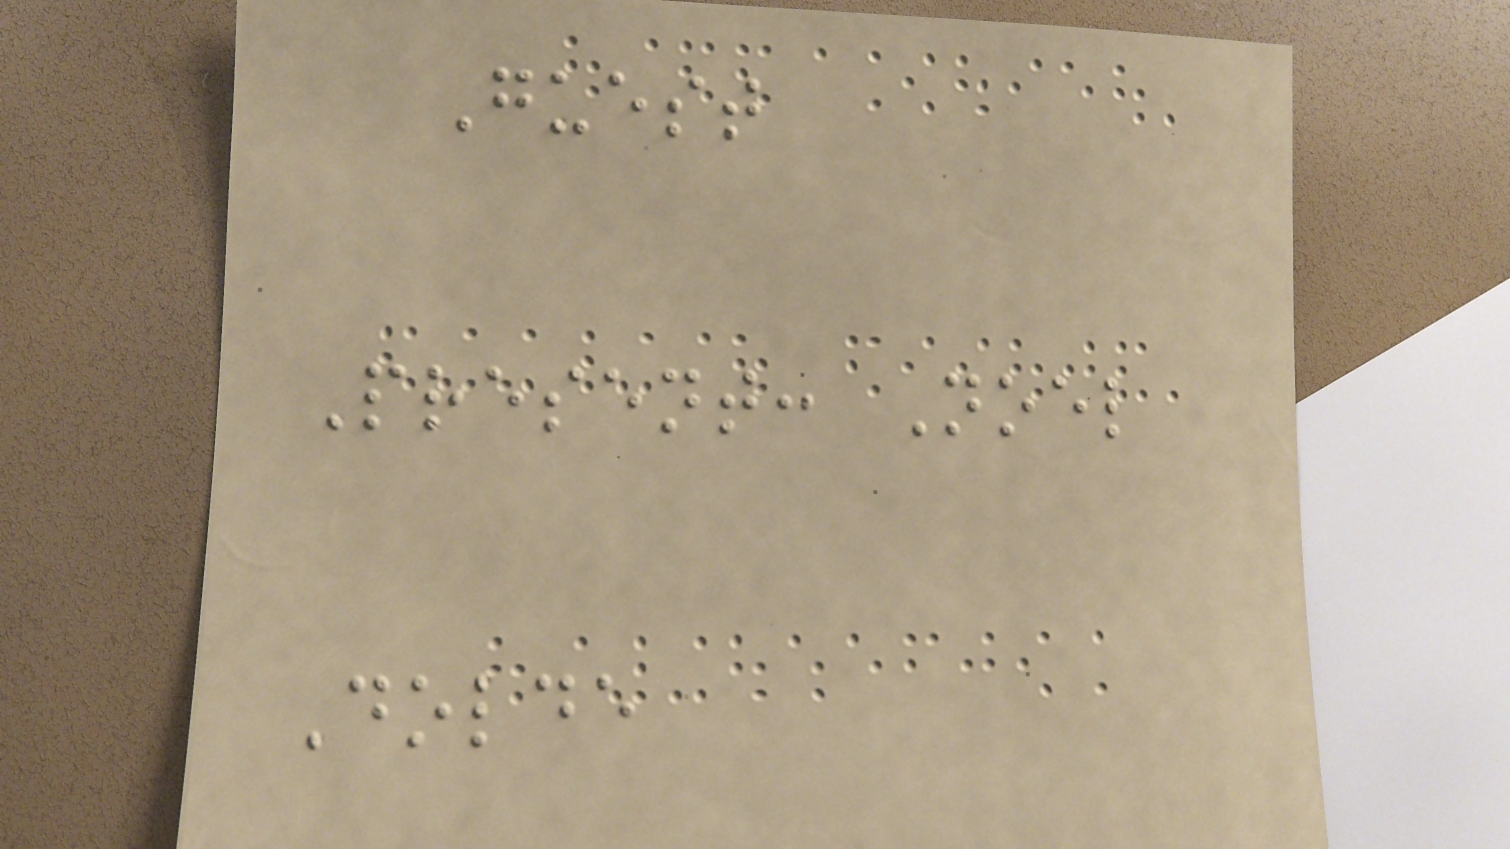Guest
Present: Noel
Dolde
